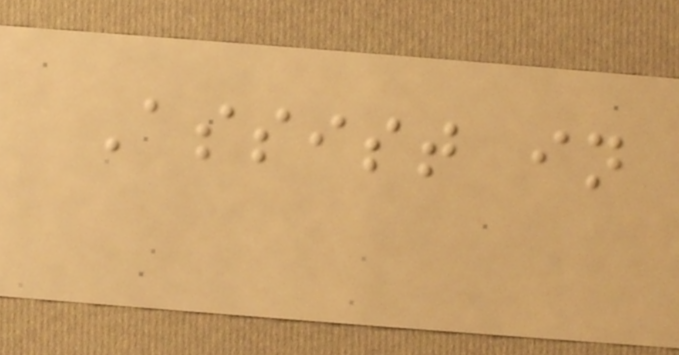Assist in
